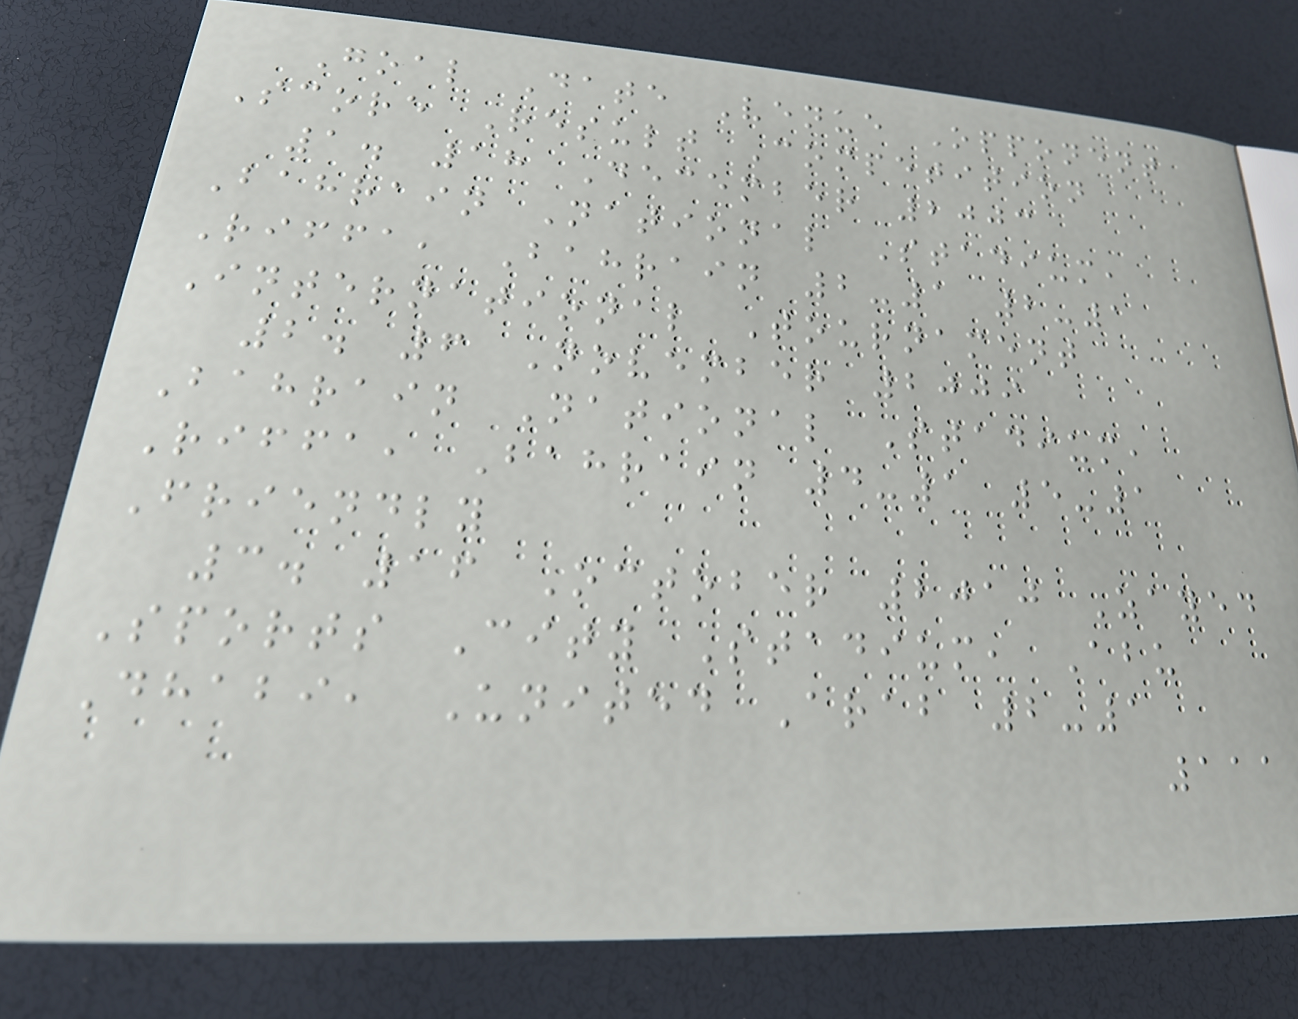Goal Date Venue Opponent
Score Result Competition
1. 18 December 2003
Bahrain National Stadium,
Riffa, Bahrain 2-1 2-1
International Tournament
2. 6 November 2009
Bahrain National Stadium,
Riffa, Bahrain 4-1 5-1
Friendly
3. 16 October 2010 Zayed
Sports City Stadium, Abu
Dhabi, United Arab 2-1
111
